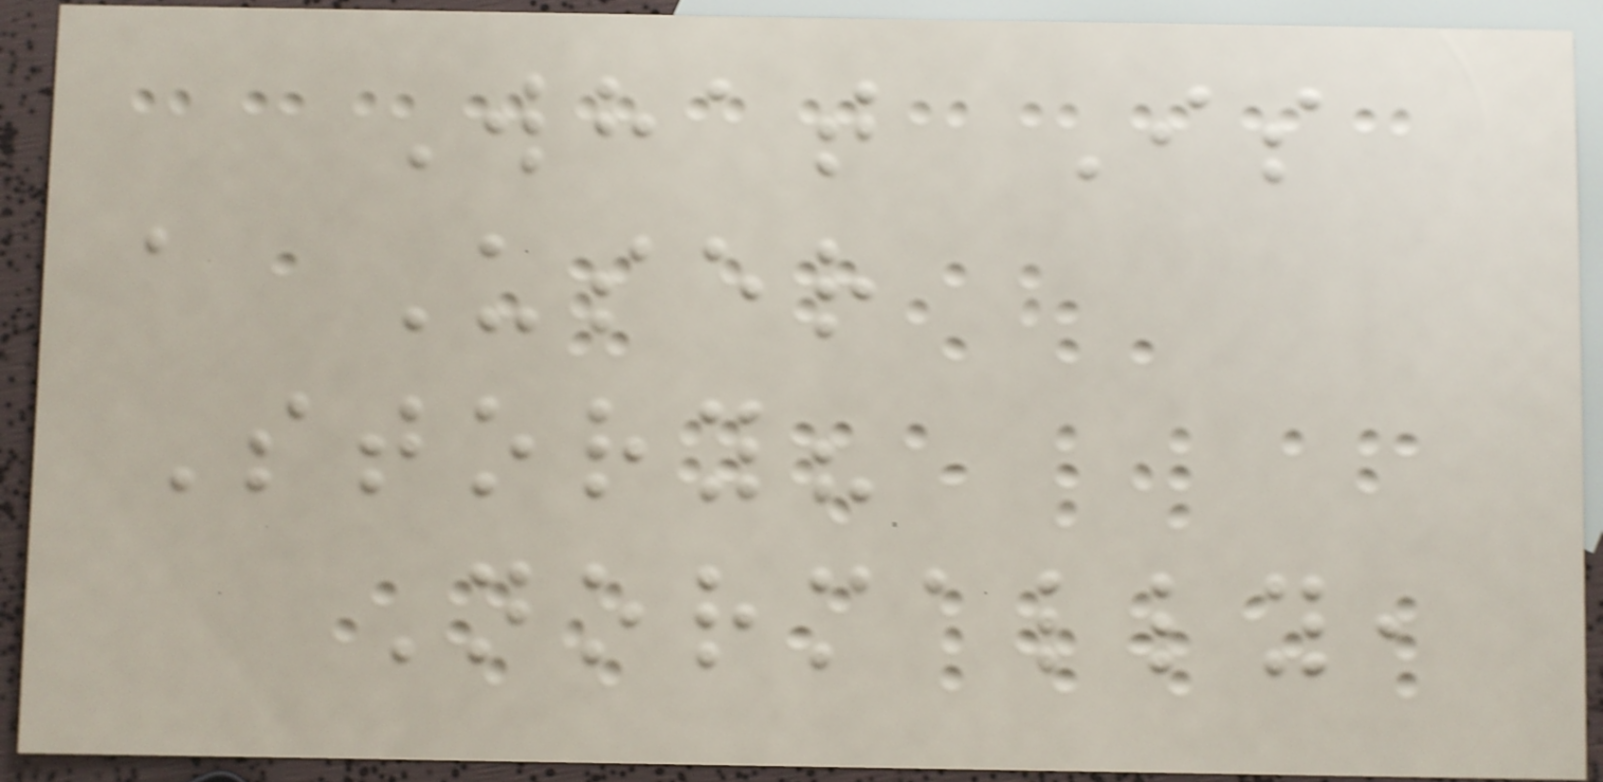What Is
a User
Story?
Normally,
